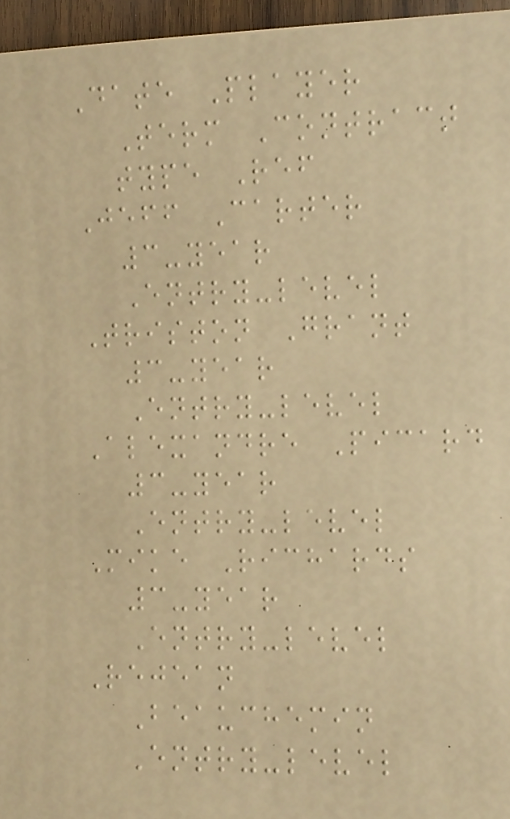Date Player
Term Contract
type Ref
Jeff Carter
3-year
Entry-level
Triston Grant
3-year
Entry-level
Alexandre Picard
3-year
Entry-level
Mike Richards
3-year
Entry-level
Rejean
Beauchemin
Entry-level
